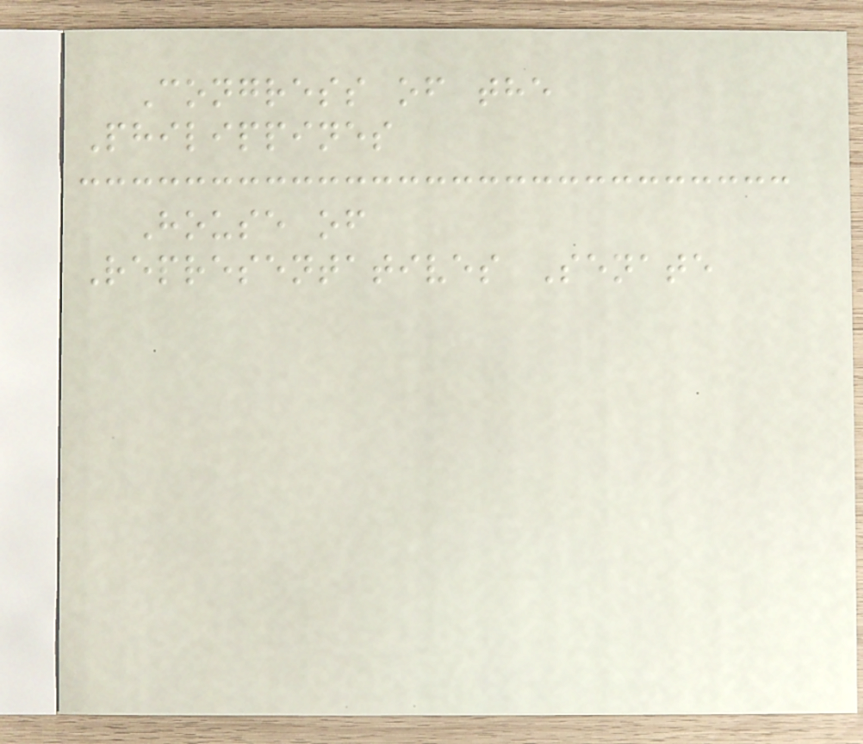Congress of the
Philippines
House of
Representatives Senate
